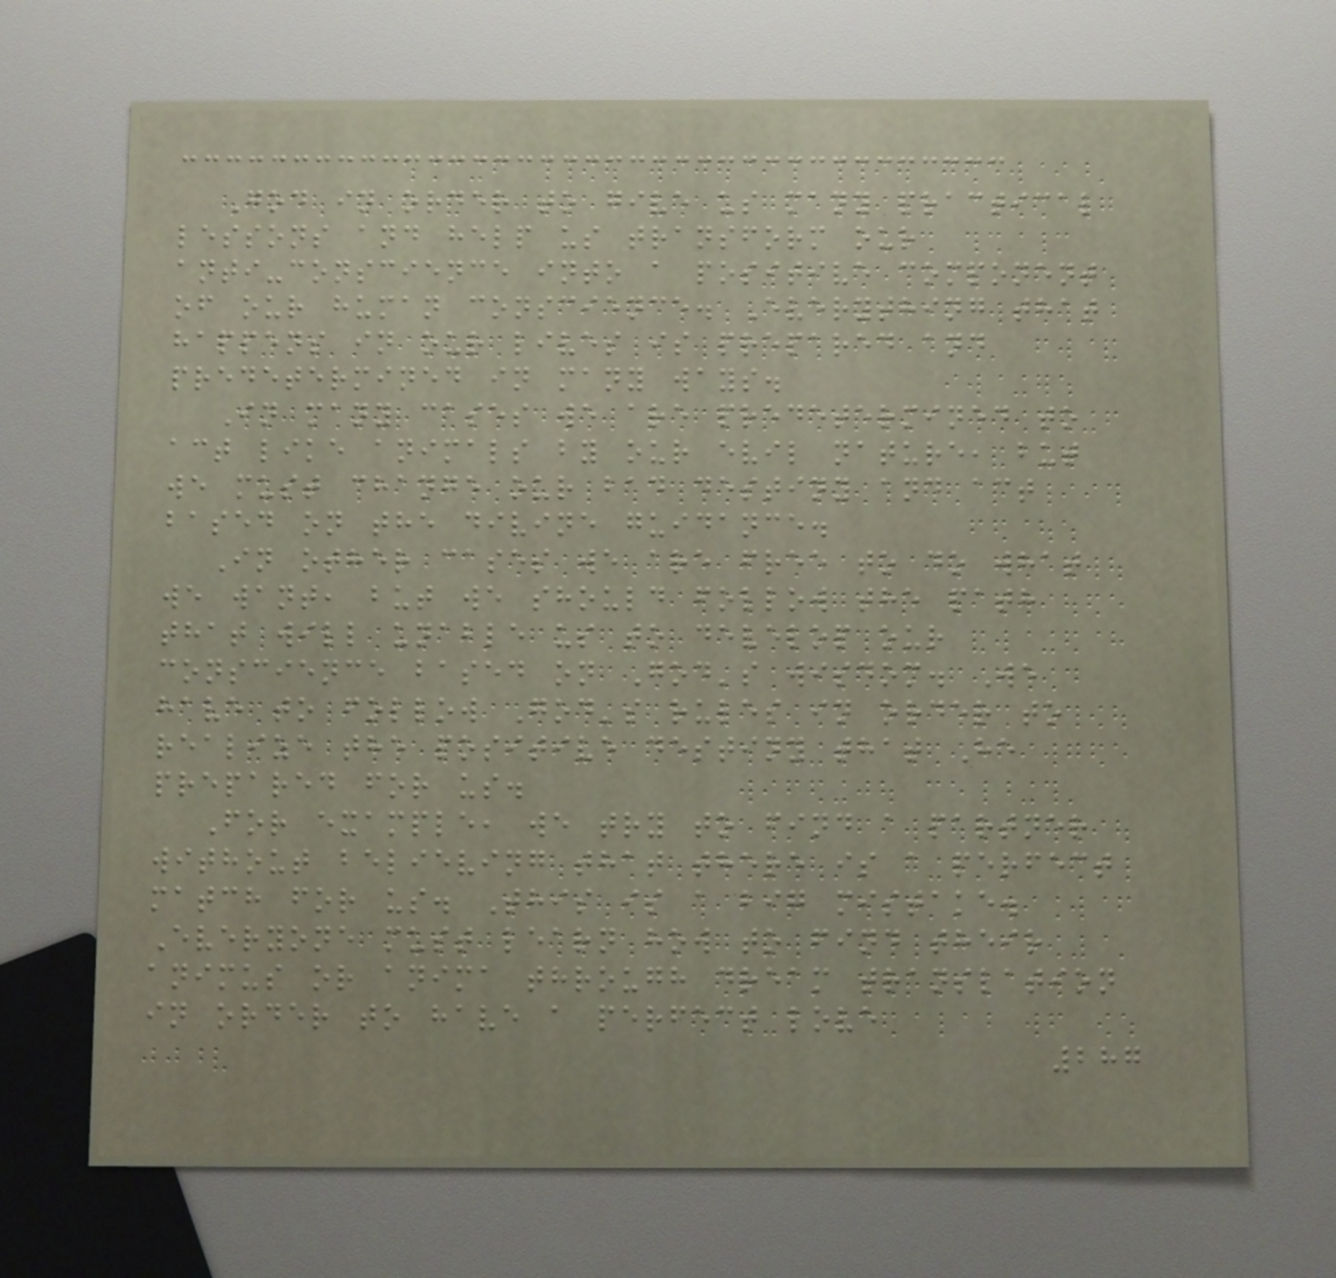God in order to give us many practical
lessons and help us transform our
anti-conscience into a positive component
of our human conscience. Everything that
happens in our lives is prepared and
predetermined in many ways.
In many cases we are predetermined to
act like animals by our evil nature, but
we must change our bad destiny and act
based on the divine guidance.
In other cases we are free to do what
we want, but we should follow the path
that will unable us to develop our
conscience based on God's wisdom. We
have to follow God's rules in order to
realize the positive destiny that He
prepared for us.
For example, we try to find a partner
without believing that there is a perfect
match for us. This is a big mistake.
Everyone must learn how to find their
animus or anima through dream translation
in order to have a perfect love
287
